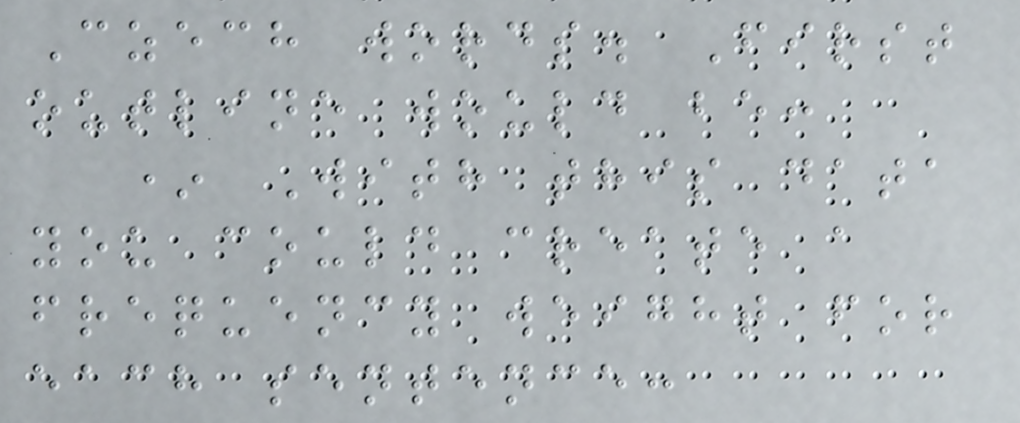Czech words. First
outline would be:
* With this data
you could create a
frequency weight for
each sentence:
